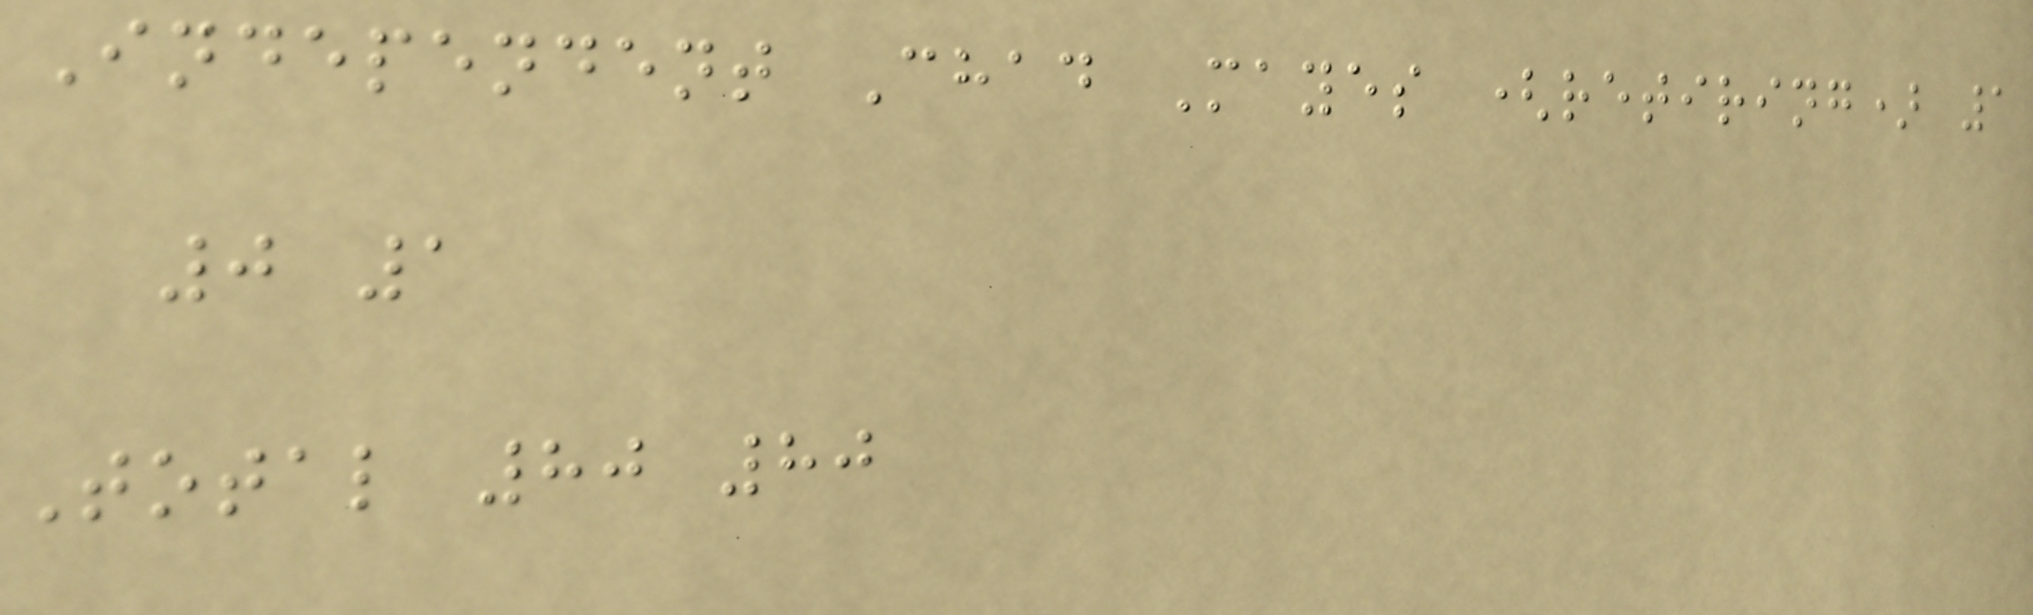Independent Chad Mayes (retiring) 1
0 1
Total 80 80
